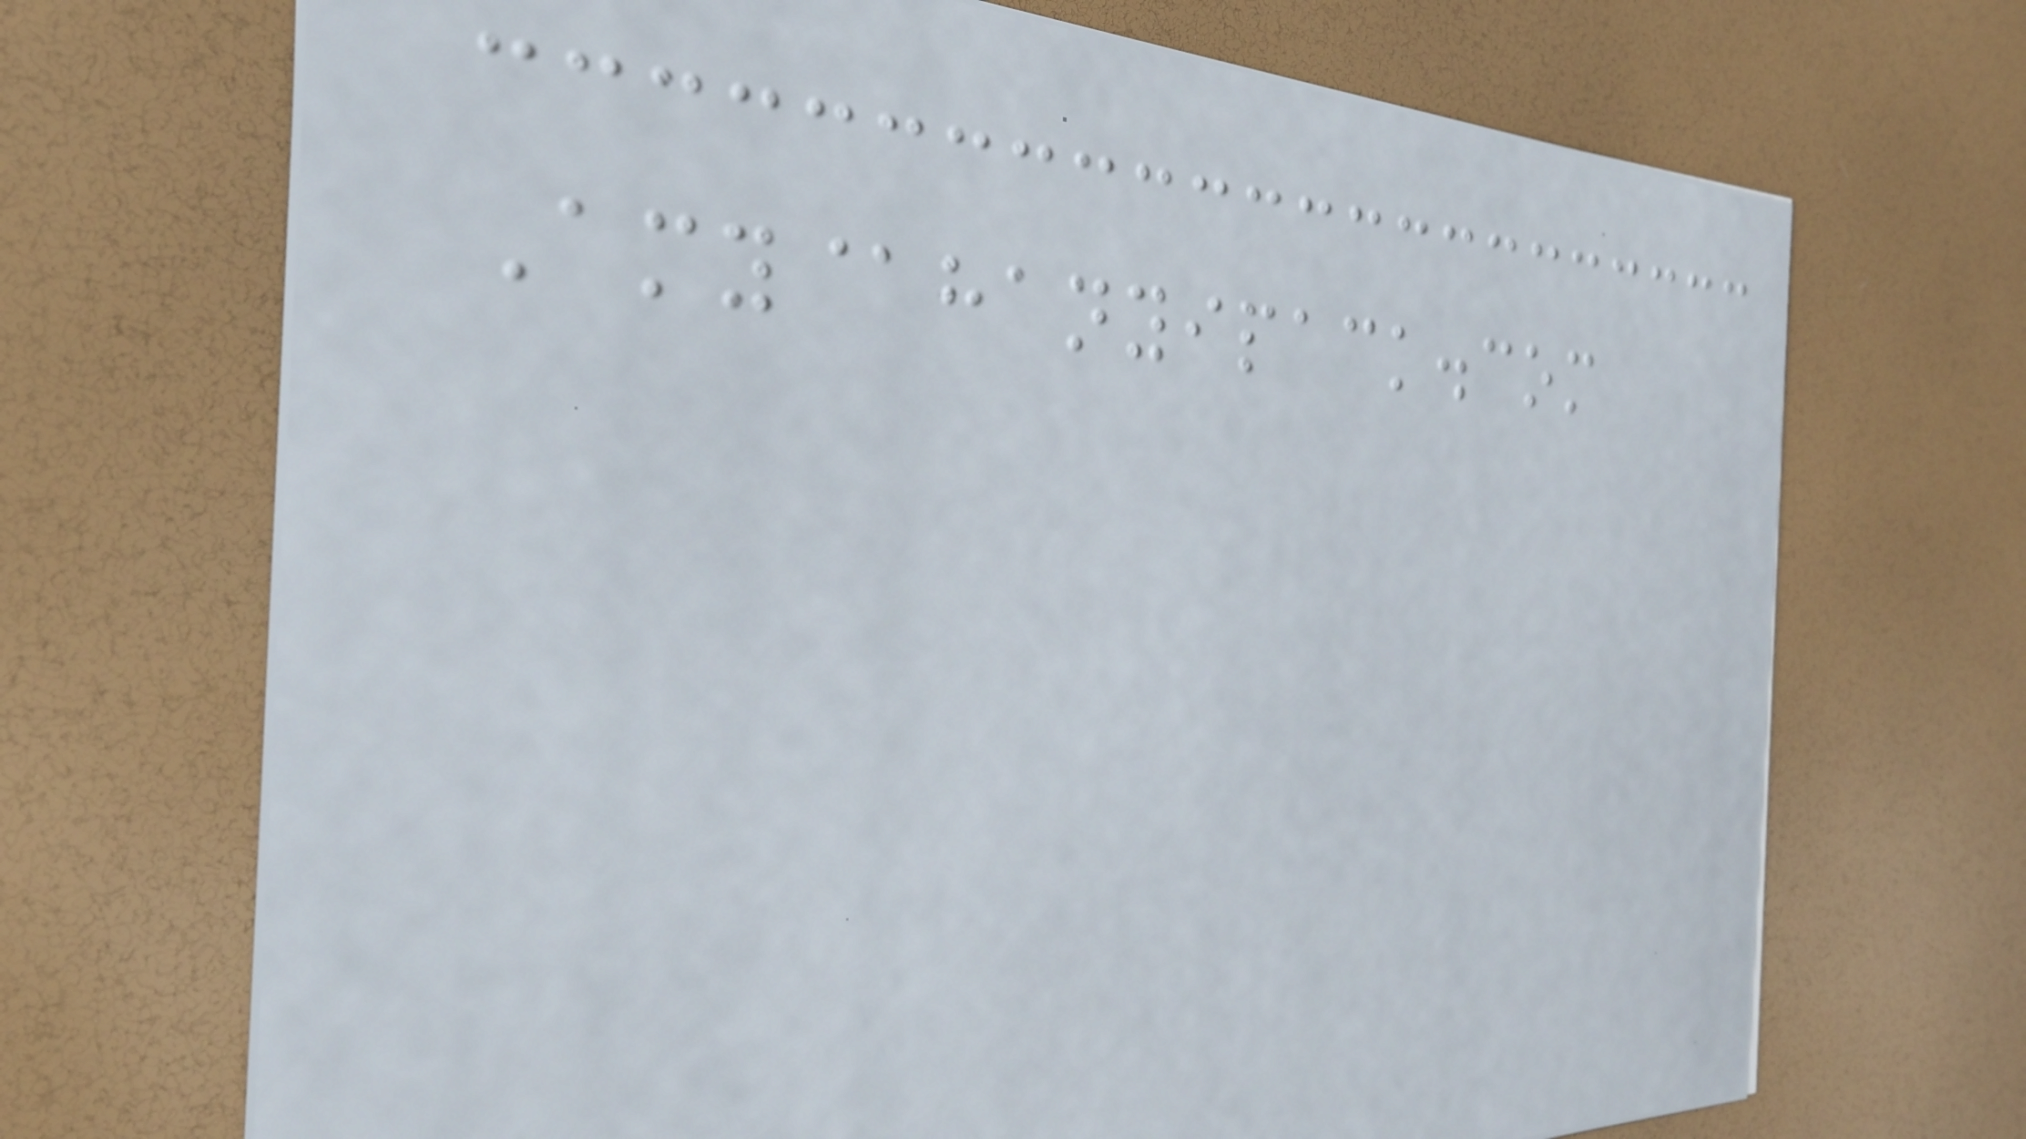Amy@hanyipack.com
